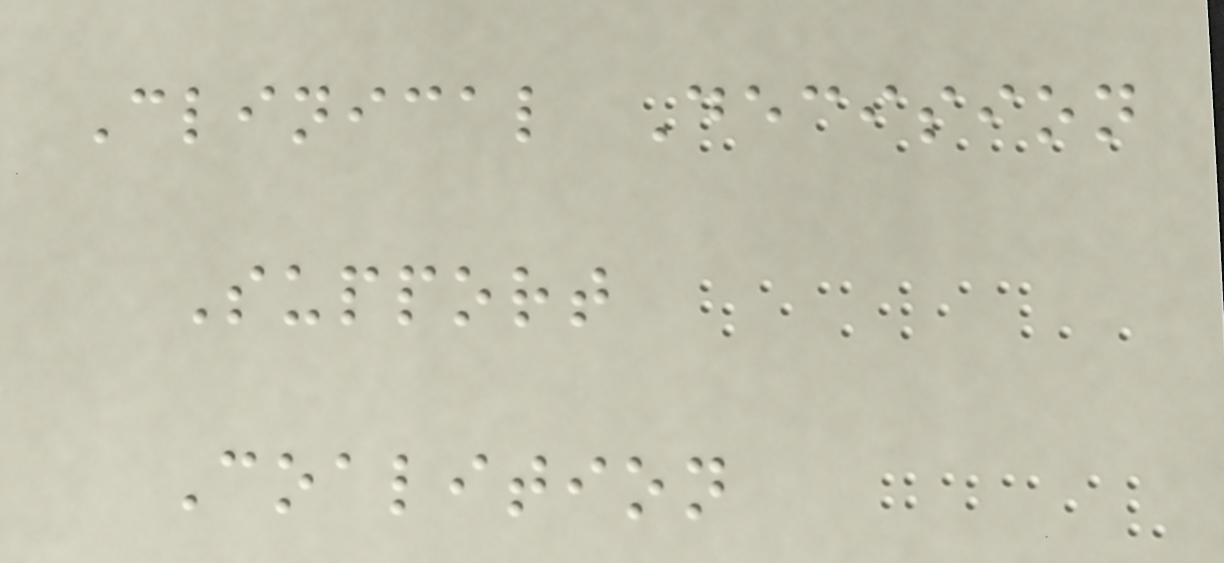Clinical Decision
Support
Coalition
